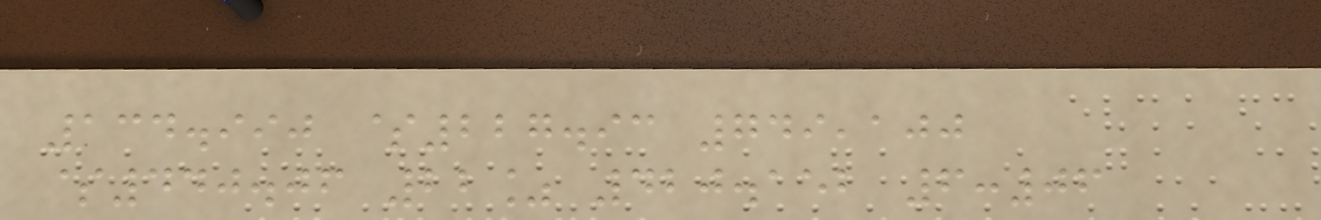134.990 $227.93 749,100
$440.06 22% 420.152 6:06
